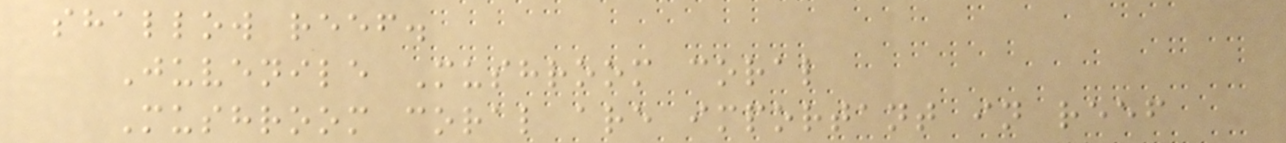shallow reef.
Juvenile Mushroom coral
Mushroom coral are important in reef
